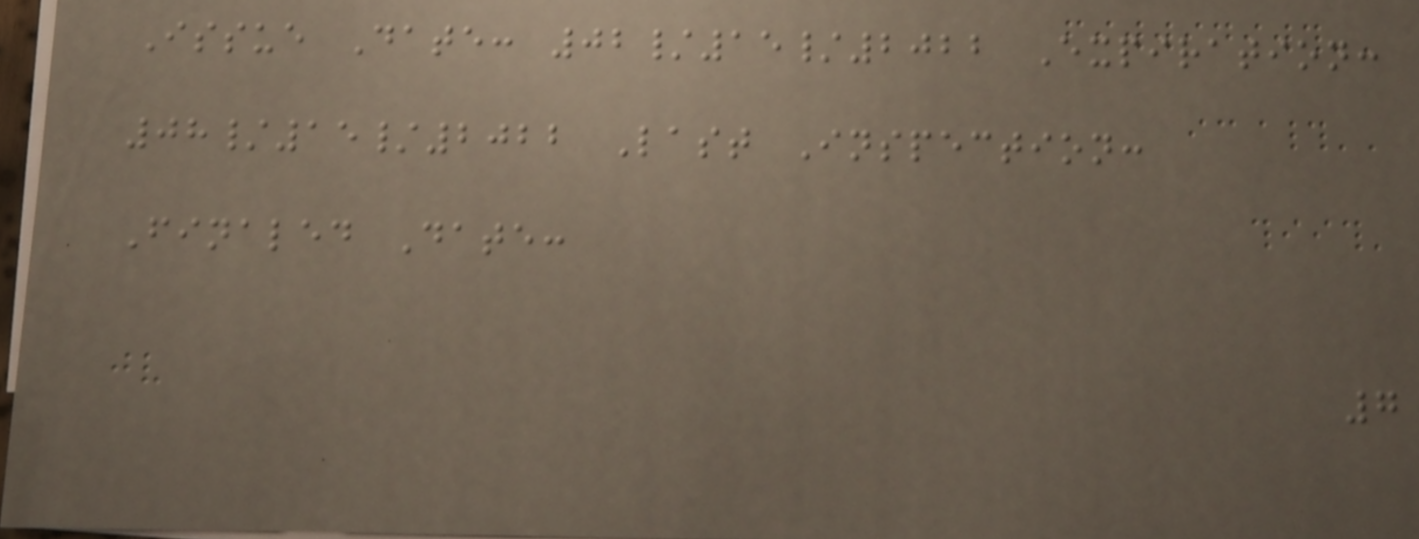Issue Date: 02/15/2022 Expiration:
08/15/2022 Last Inspection:
Finaled Date:
7
